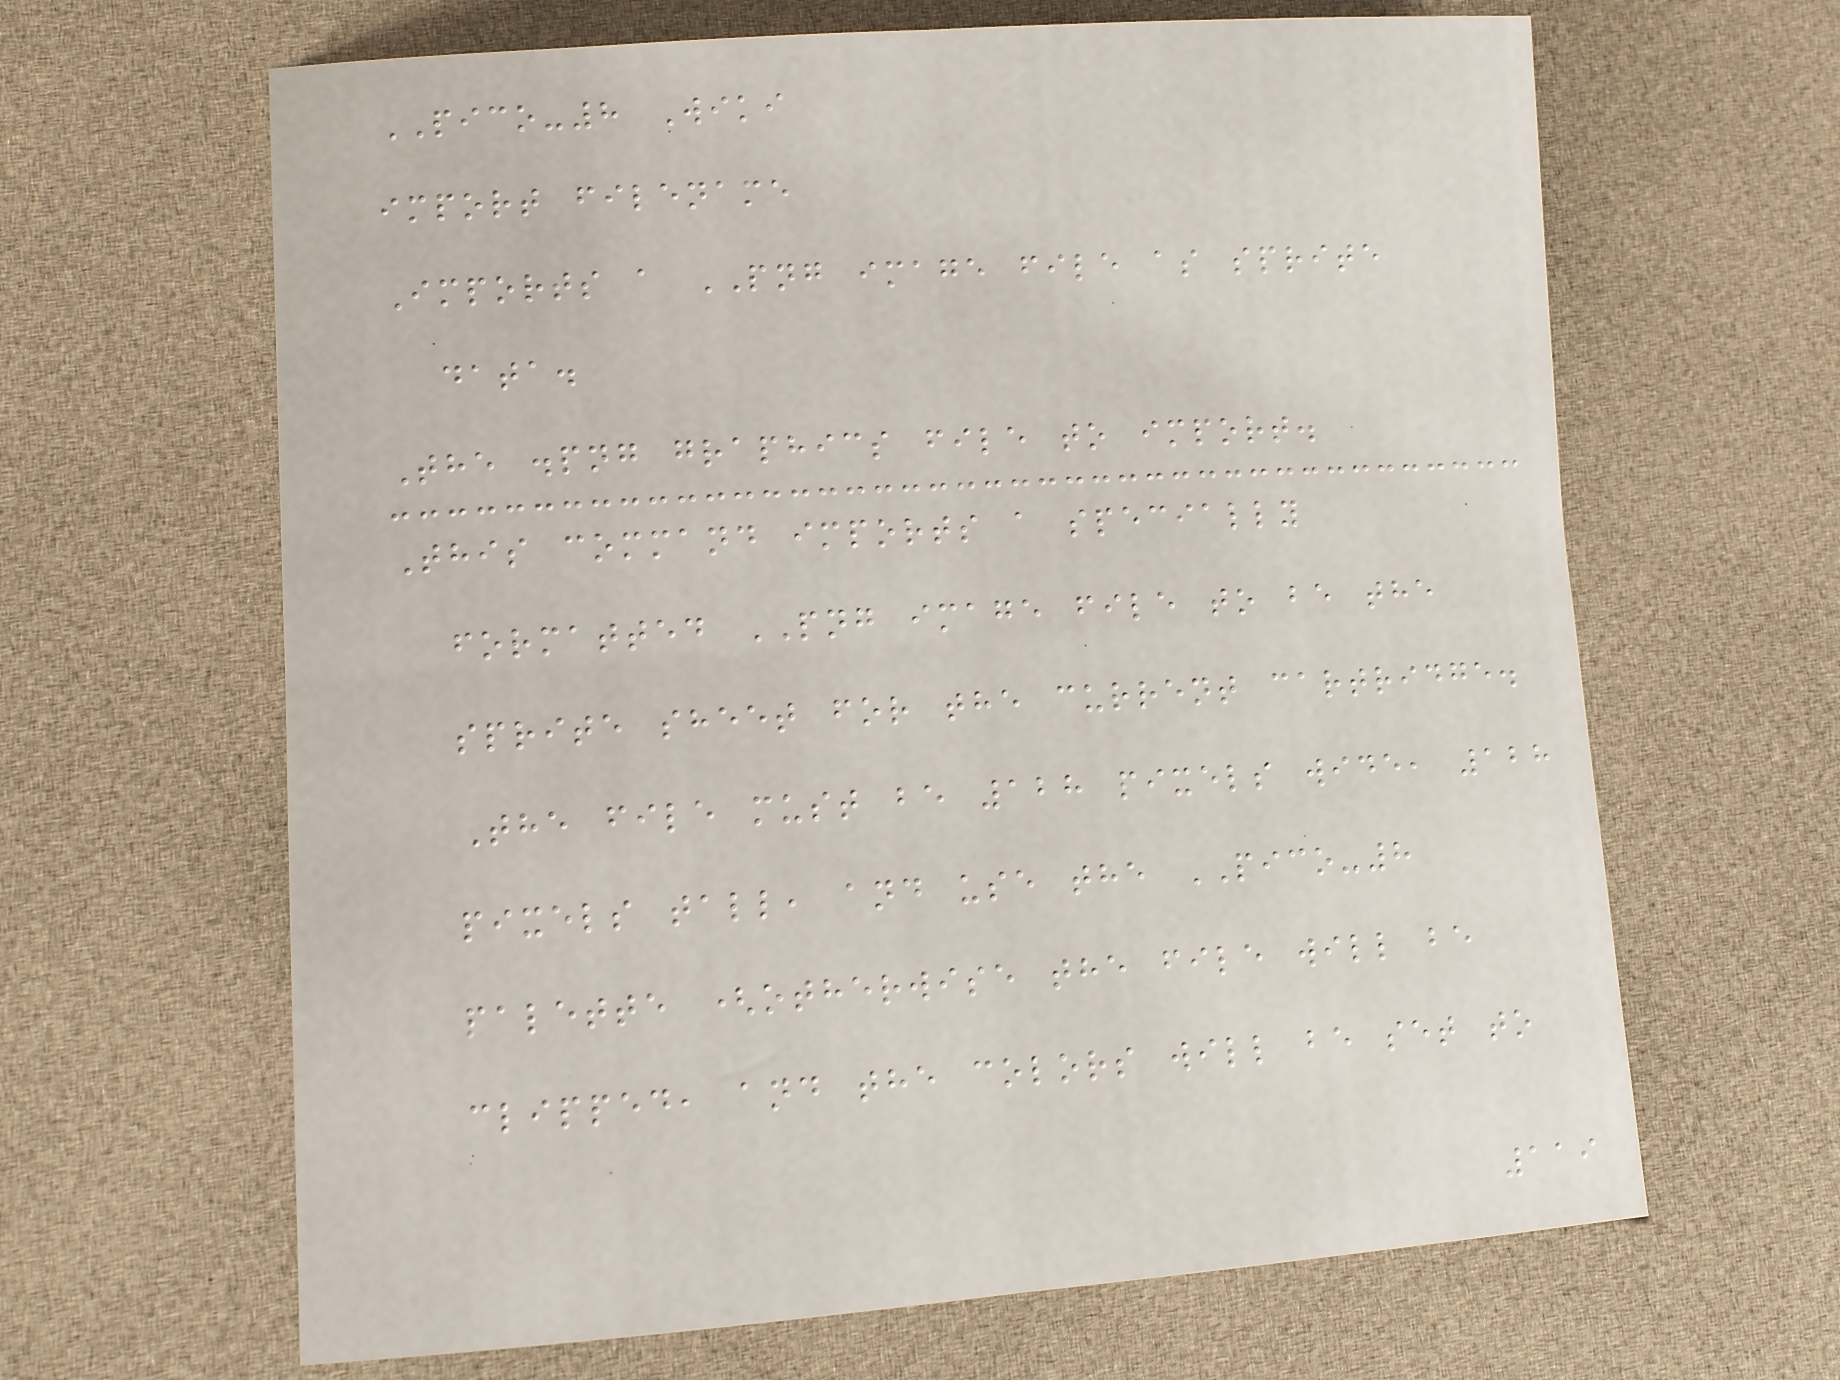PICO-8 Wiki
import filename
Imports a PNG image file as sprite
data.
The .png graphics file to import.
This command imports a specially
formatted PNG image file to be the
sprite sheet for the current cartridge.
The file must be 128 pixels wide, 128
pixels tall, and use the PICO-8
palette (otherwise the file will be
clipped, and the colors will be set to
119
